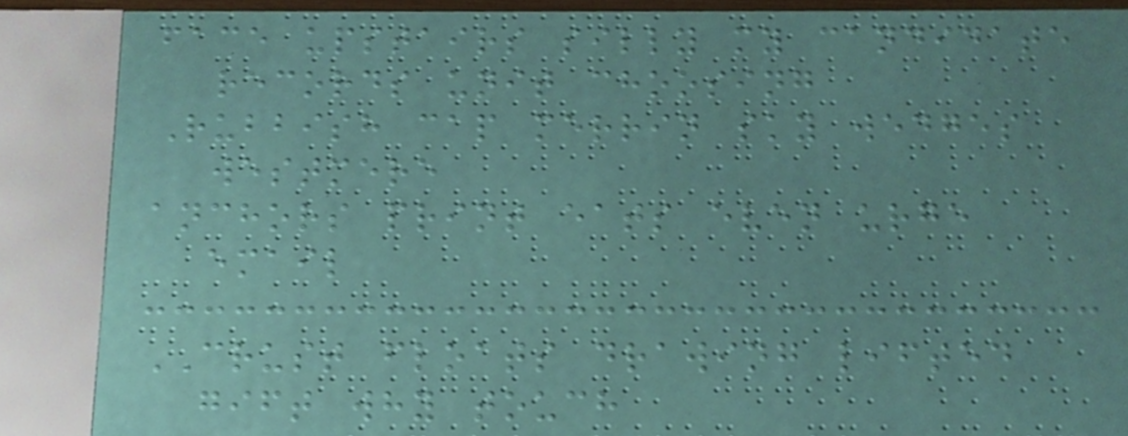face upstairs silly my candidate
records unit choosing
Rubbish cap merrin sky wedges
westmere
anchors print eats even urge
email
CRUST floats drawing lifted
gift why touch
